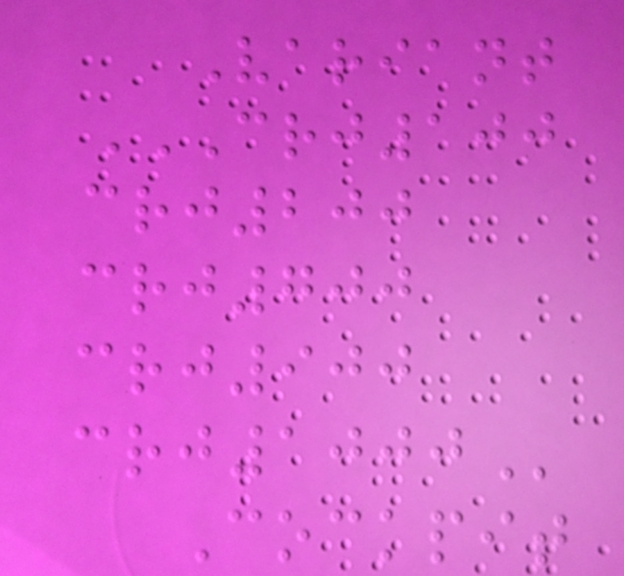Variant
CRJ100
CRJ200
CRJ700
CRJ900
CRJ1000
Cockpit
